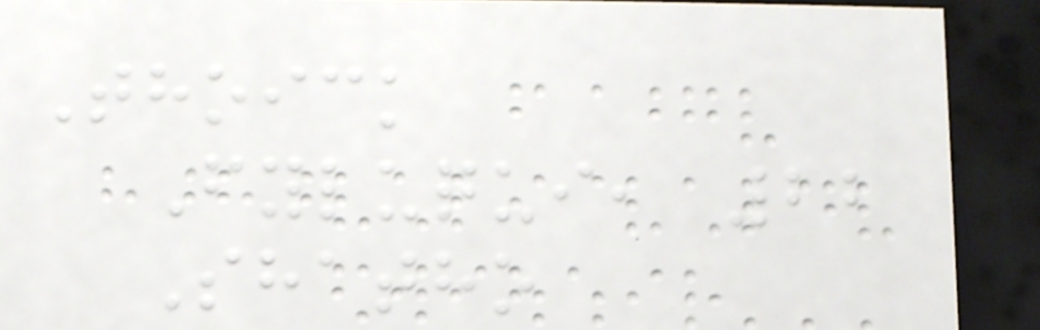Thoick
Fyluqui, 22
Shatho
